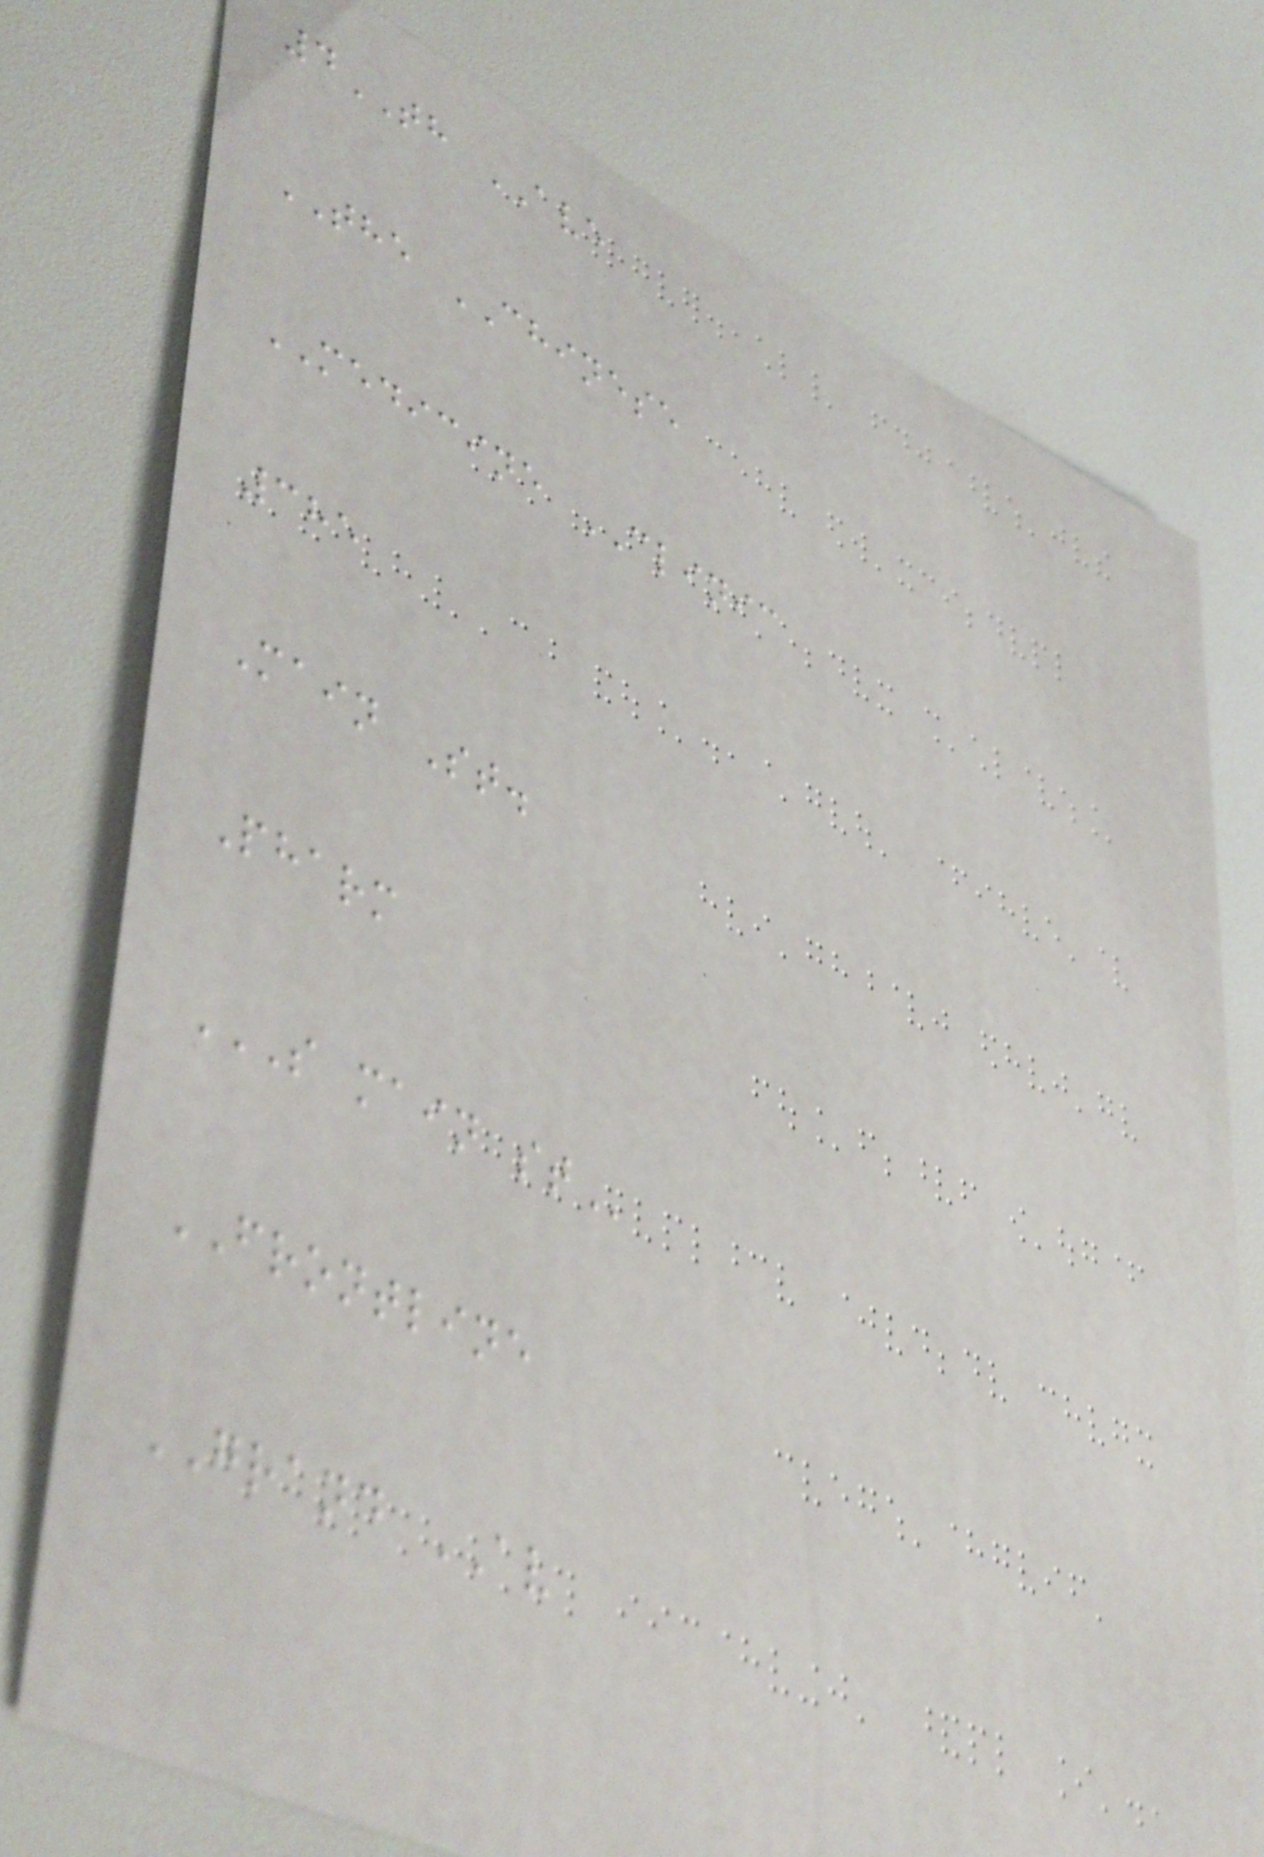4TH AVE
THE CHINESE
MEDICINE CLINIC
385
Main St.
Pharm
S MAIN ST
FRONTLINE
GRAND AV
